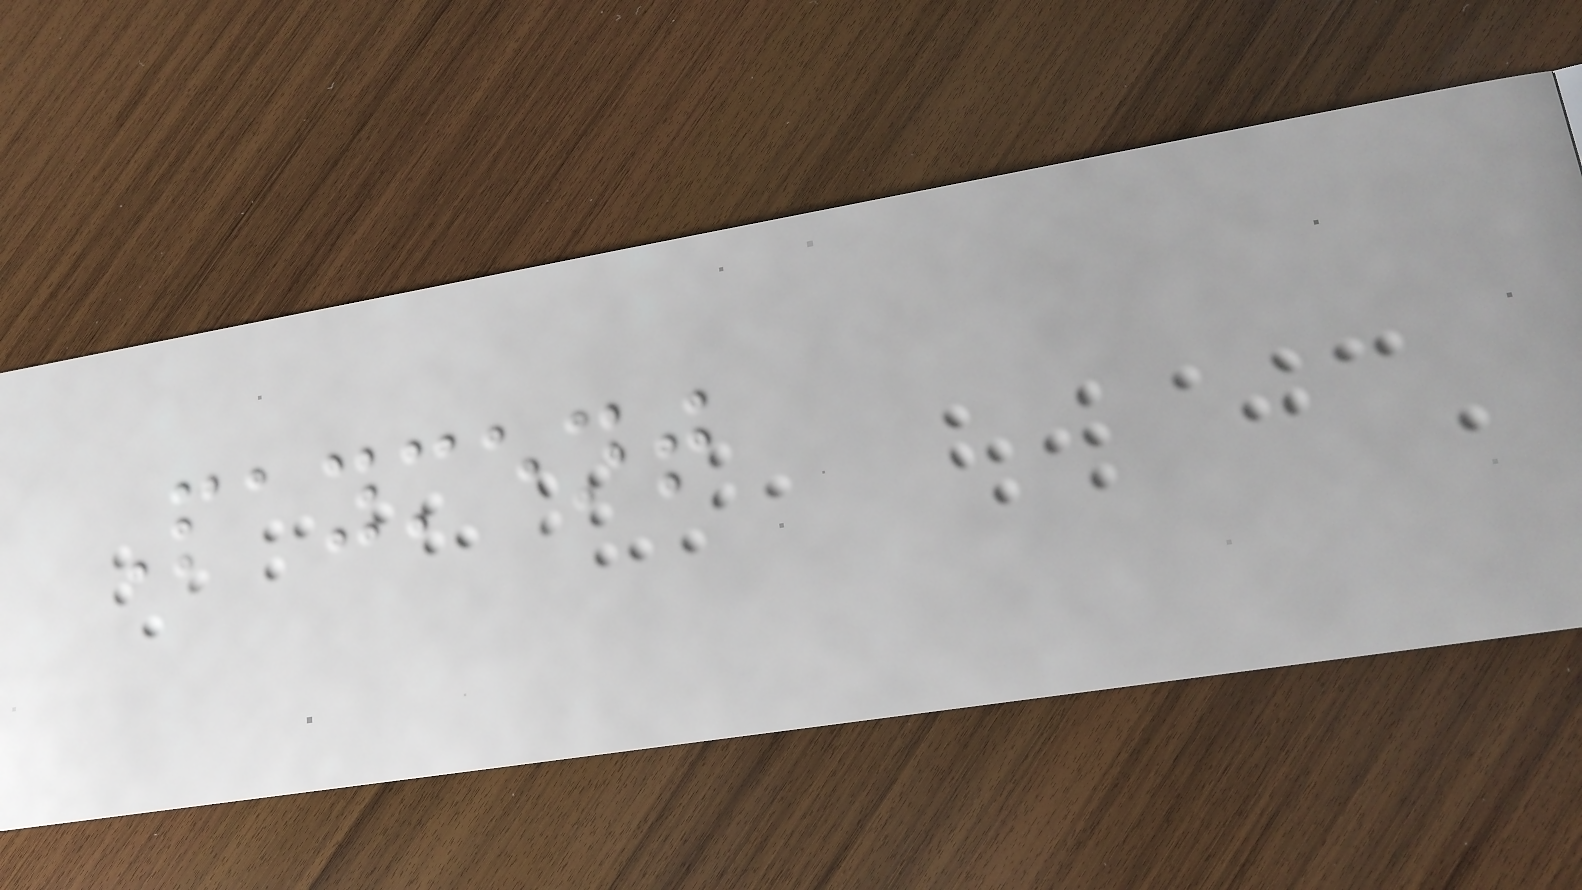Payment
